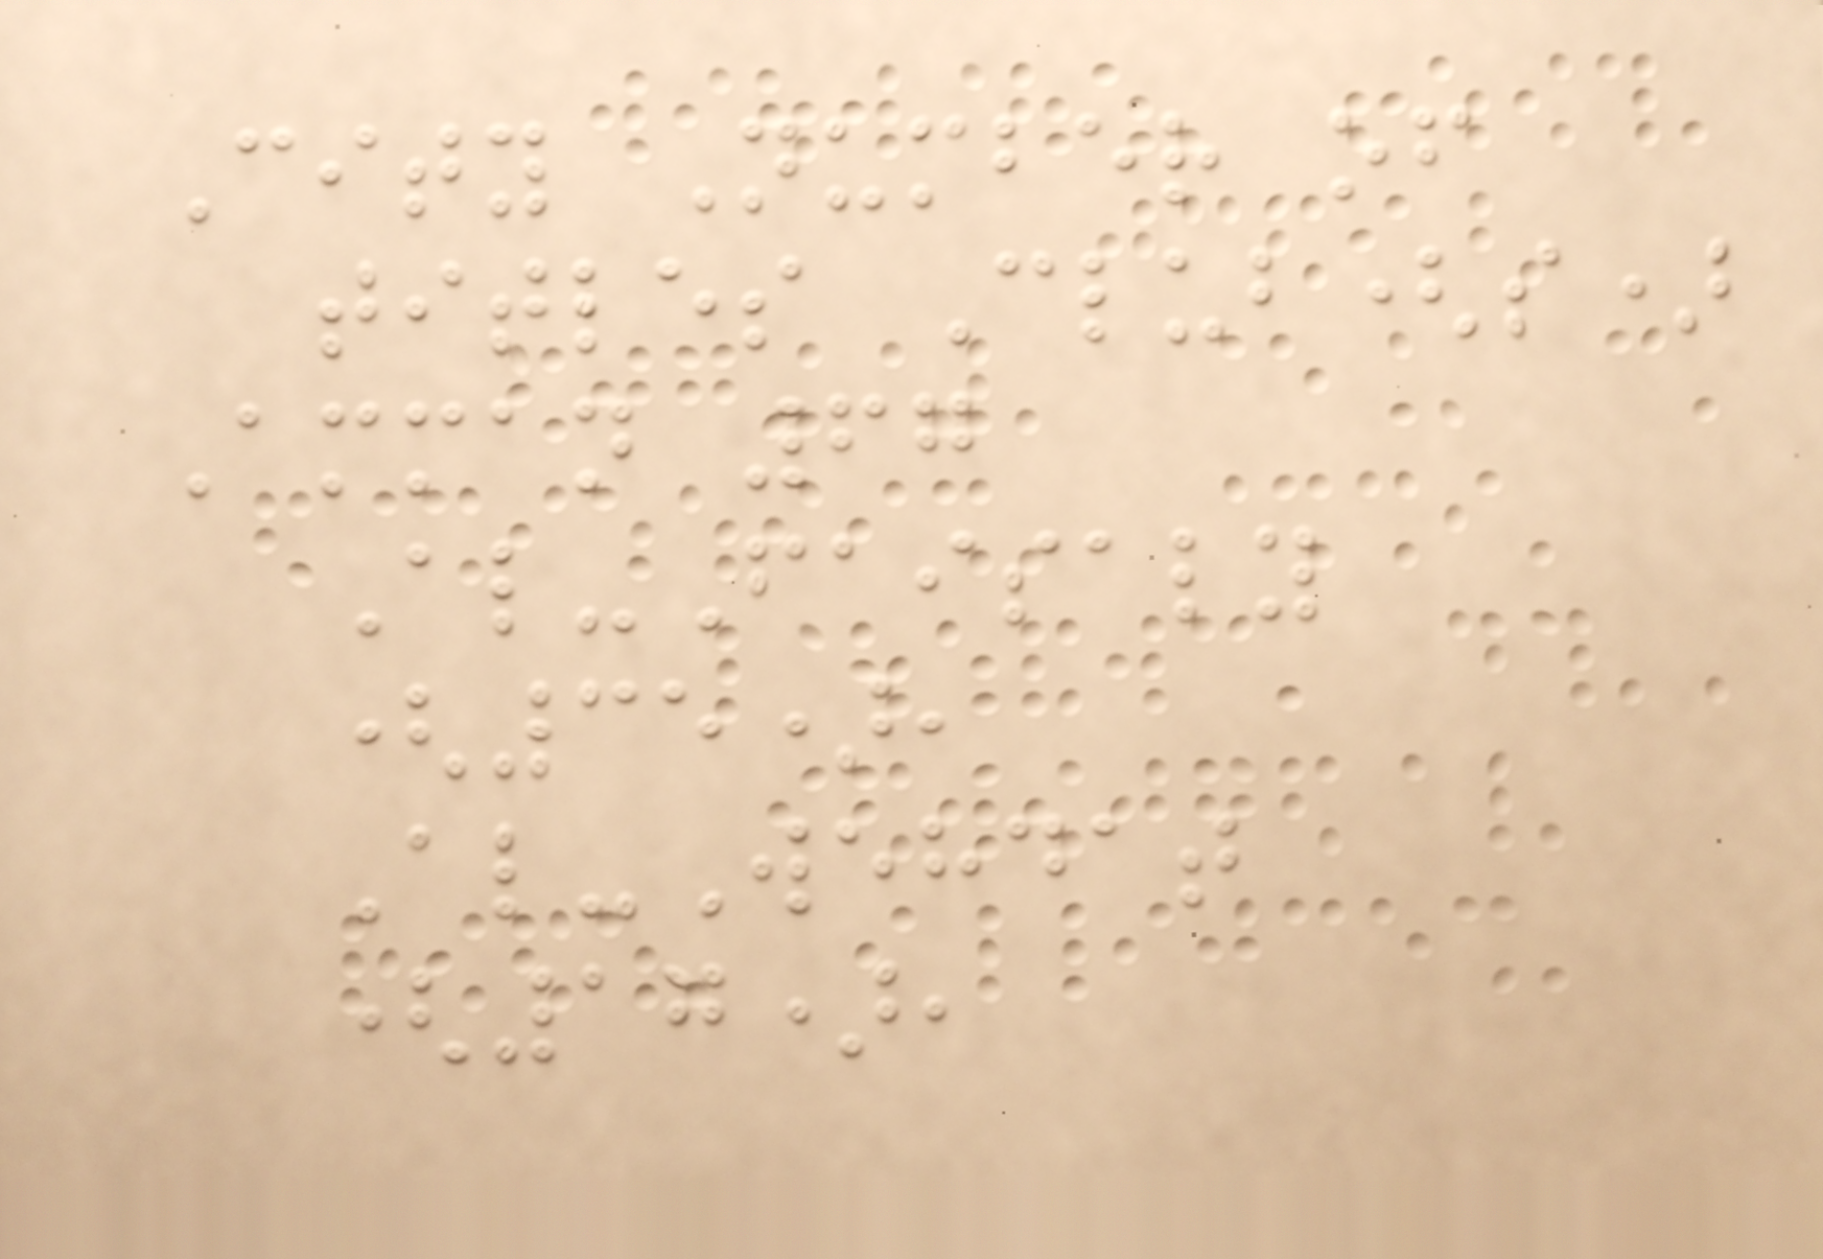City Number of
titles Club(s)
Amman 67
Al-Faisaly
(35),
Al-Wehdat
(17),
